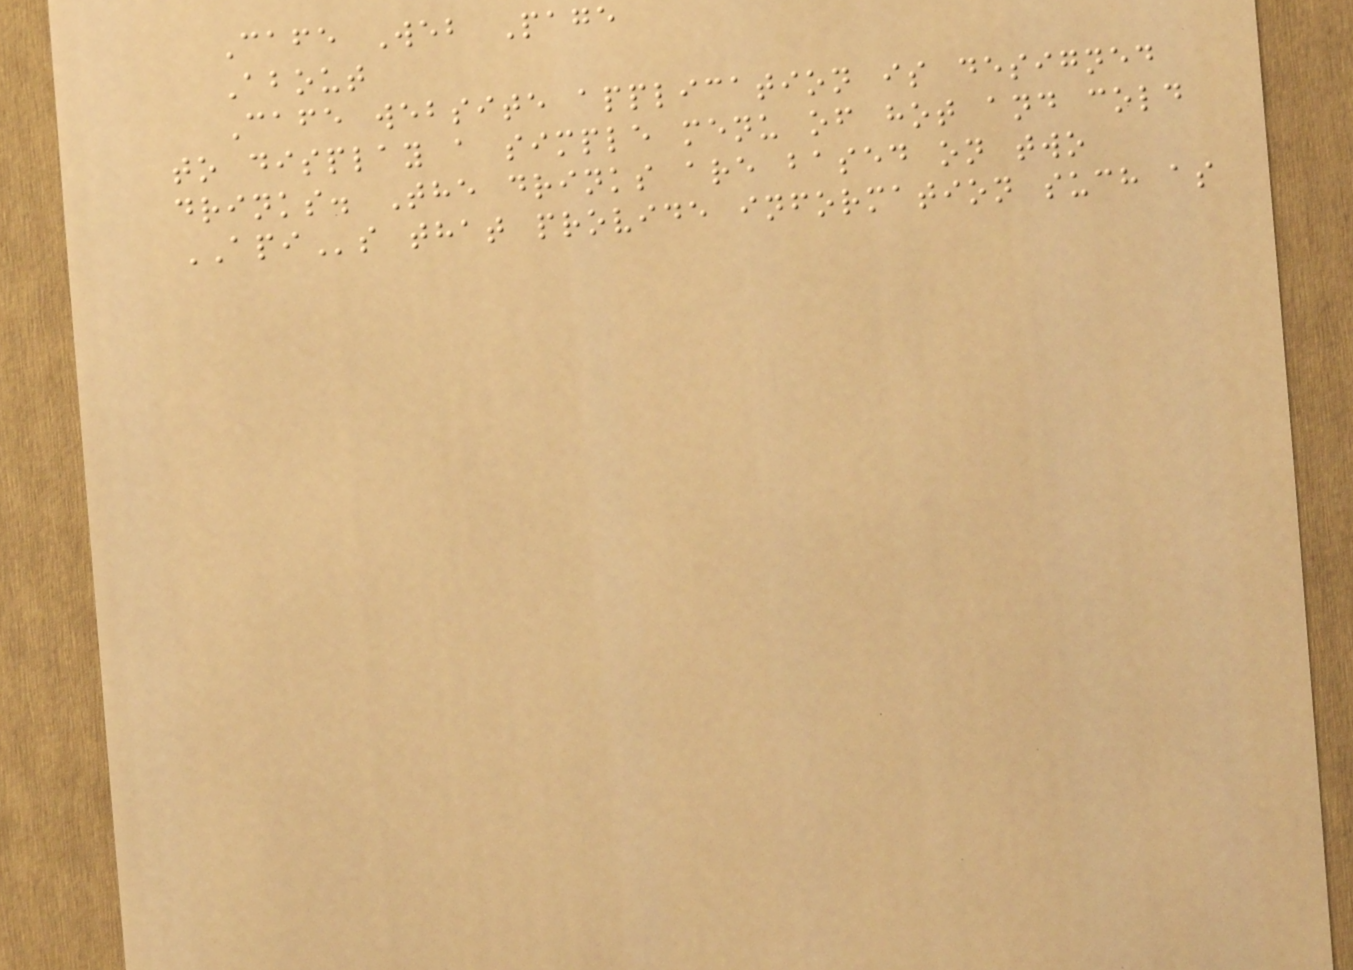Cafe Web Page
About
Cafe website application is designed
to display a simple menu of hot and cold
drinks. The drinks are based on two
APIs that provide information such as
